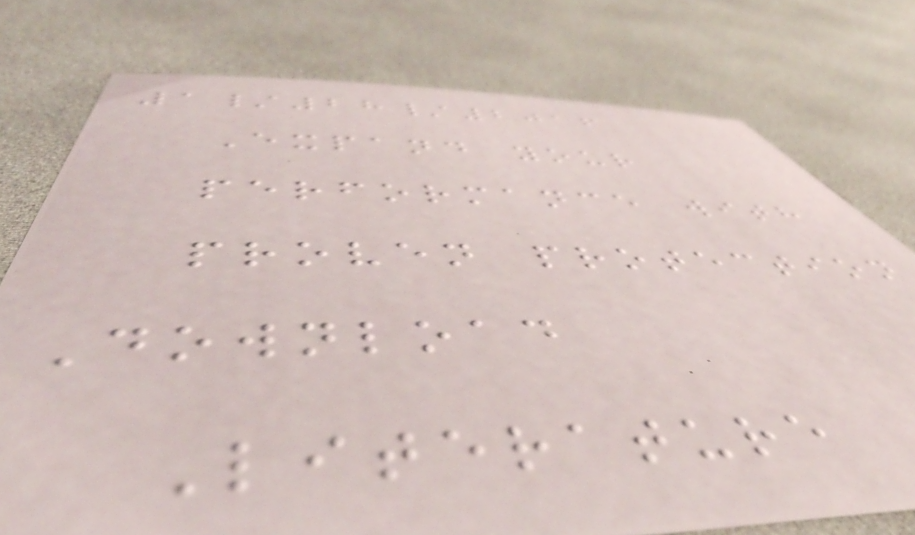1/28/2016
Expand your
performance with
proven protection
Download
Literature
